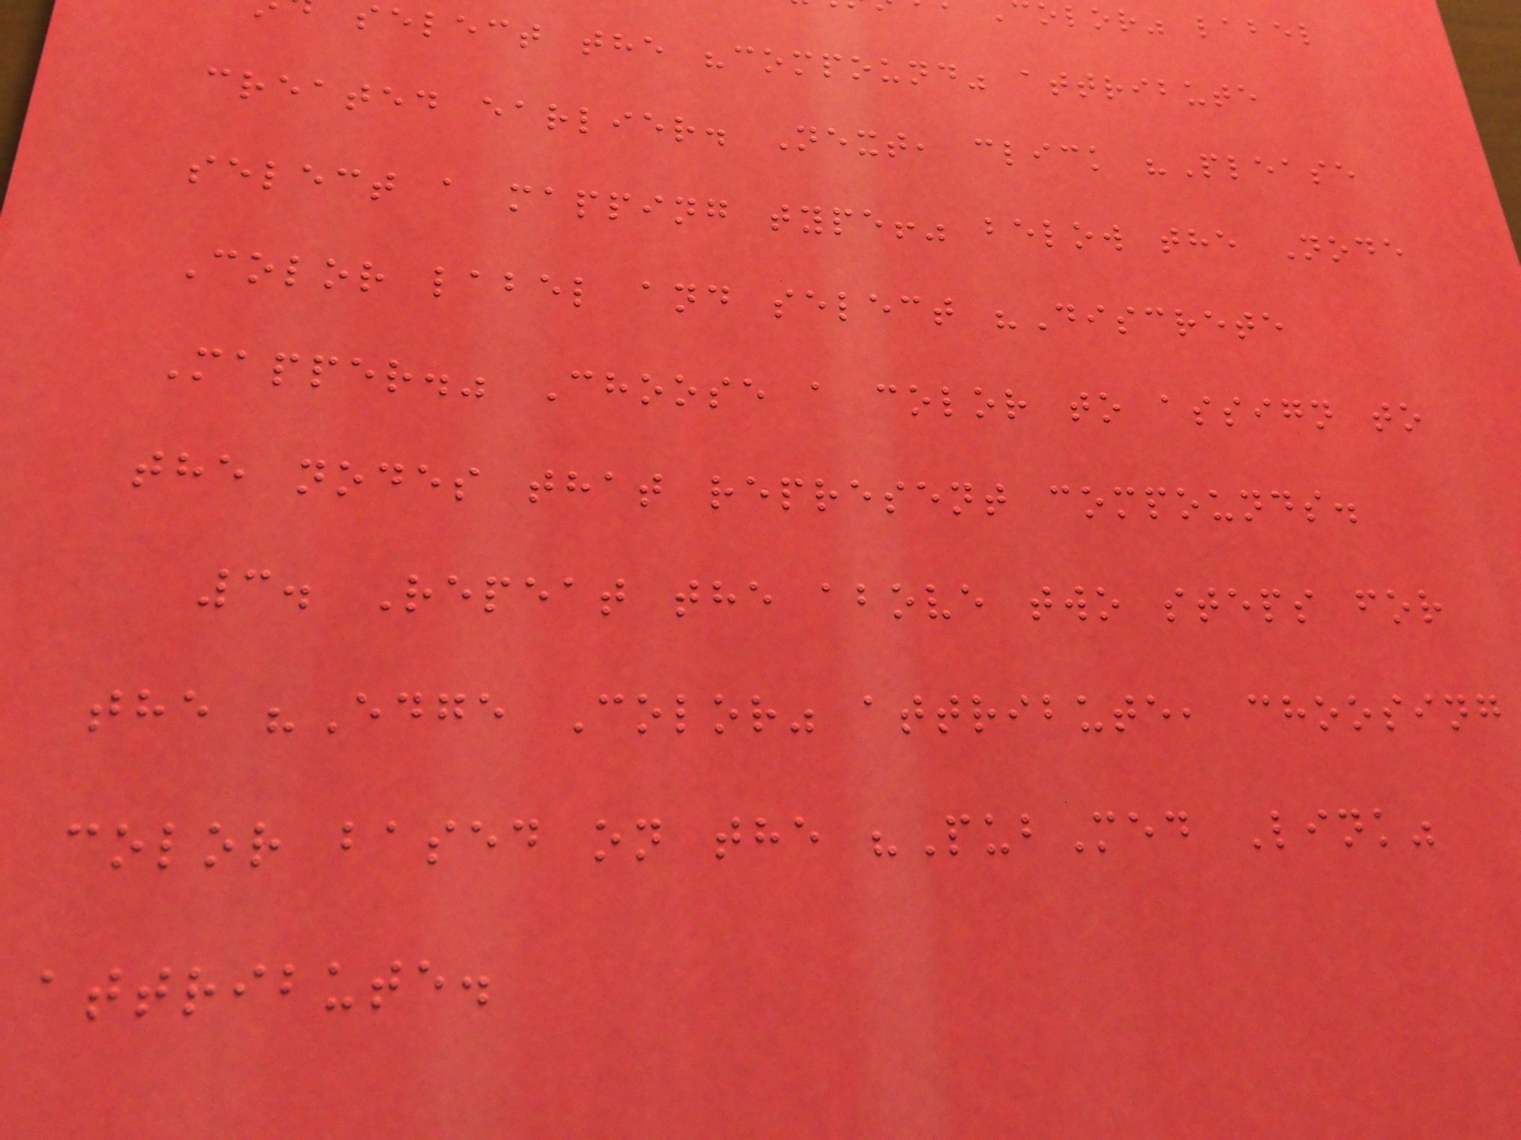olor" label
select the "compound" attribute
created earlier. Next, click "Please
select a mapping type!" below the Node
Color label and select "Discrete
Mapper." Choose a color to assign to
the nodes that represent compounds.
3. Repeat the above two steps for
the "Edge Color" attribute, choosing
color based on the "PubMed Link"
attribute.
